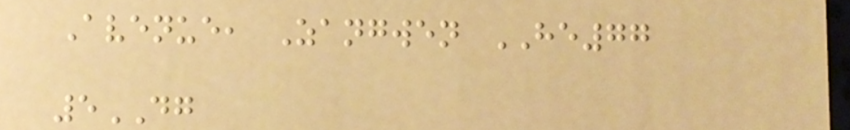Avenue, Zangwen HE77
5DG
